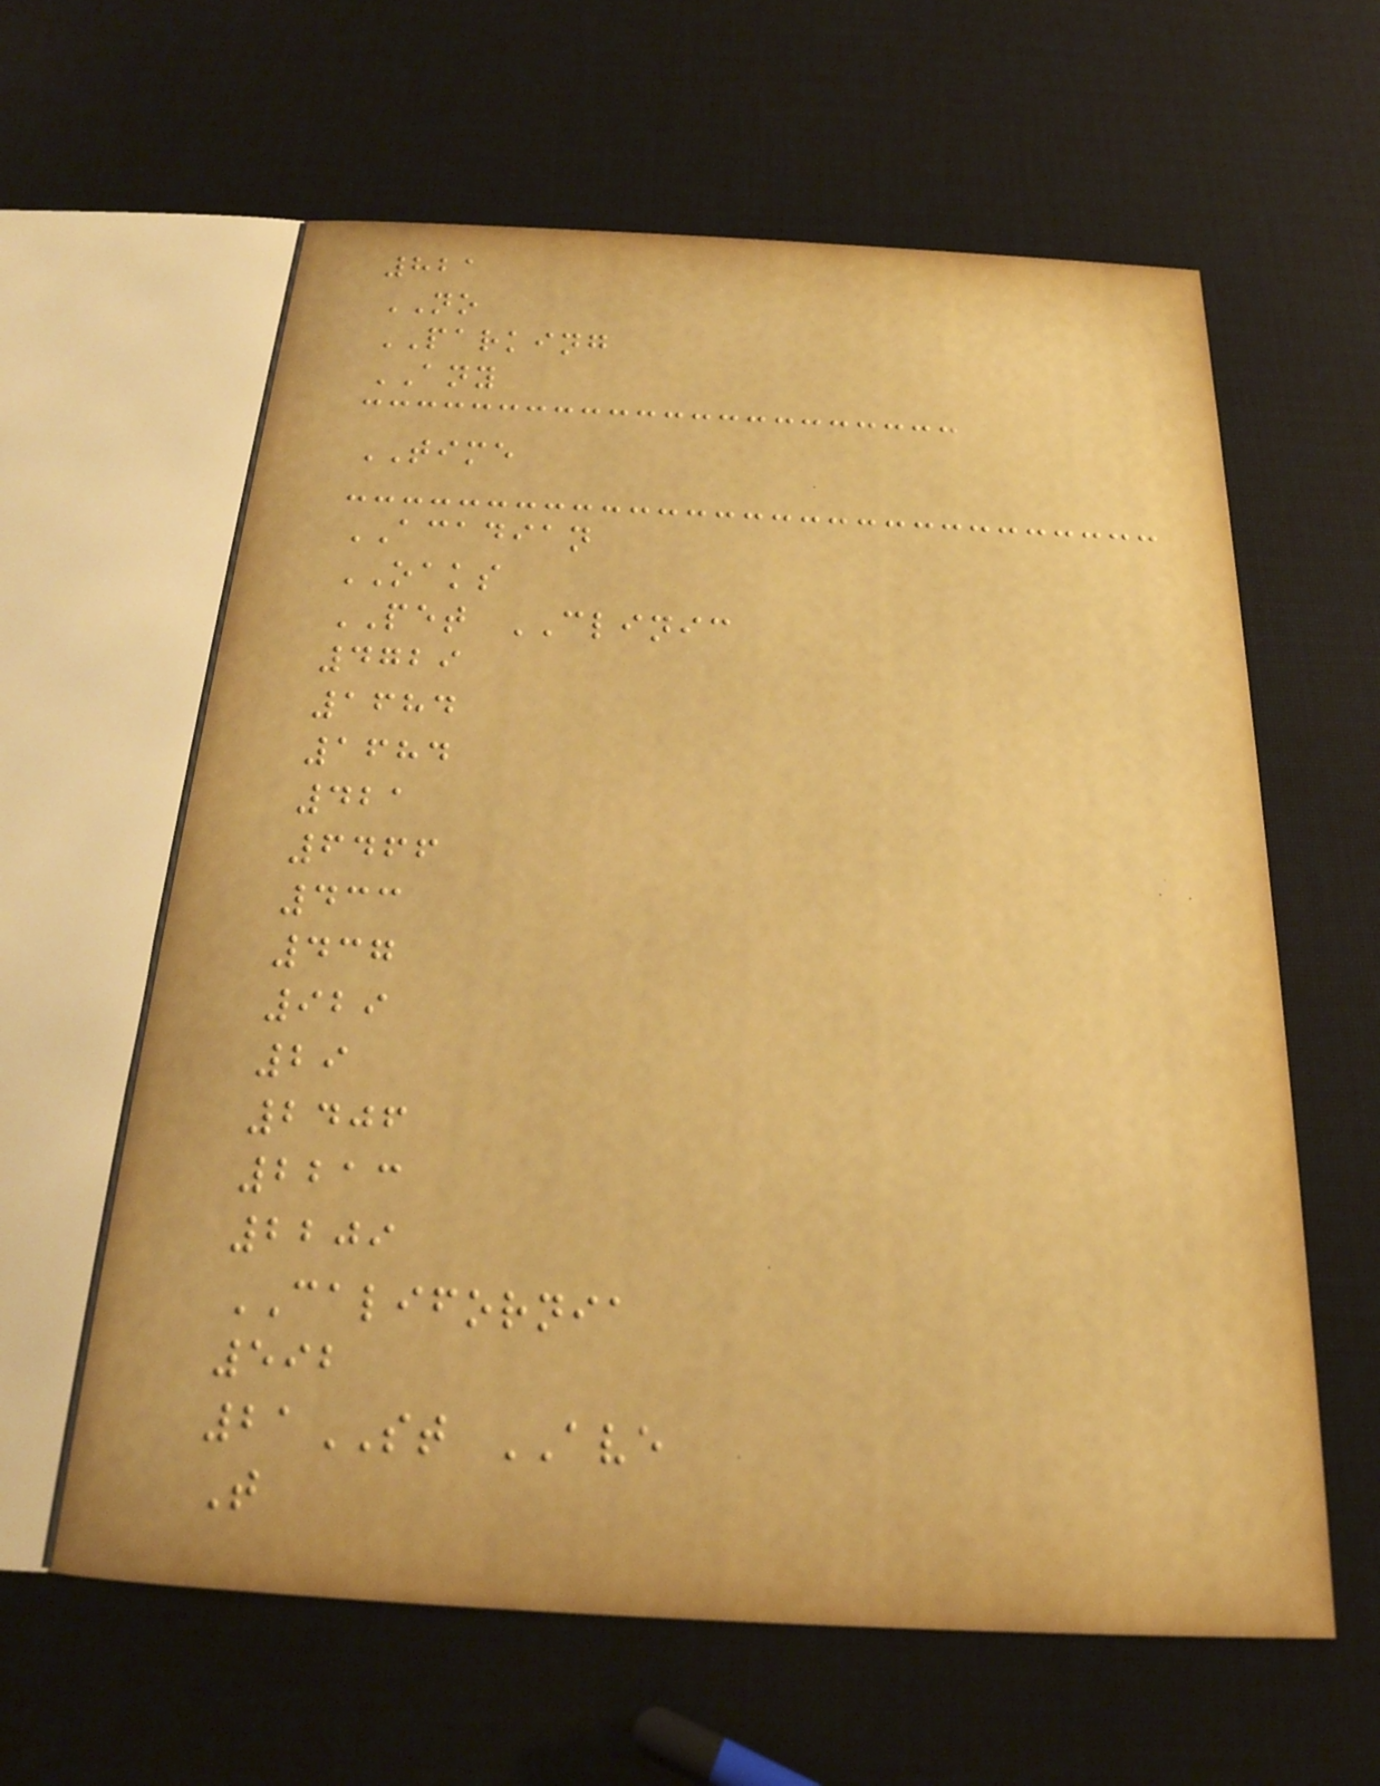821
NO
PARKING
ANY
TIME
ACADIAN
OAKS
PET CLINIC
4729
1684
1684
421
6466
433
437
929
29
2406
2213
2209
CALIFORNIA
592
21ST AVE
T
